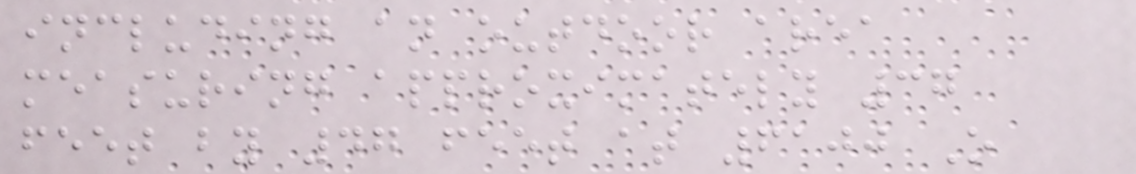including an outdoor area
measuring approximately 37
feet by 47 feet at 6100 O
